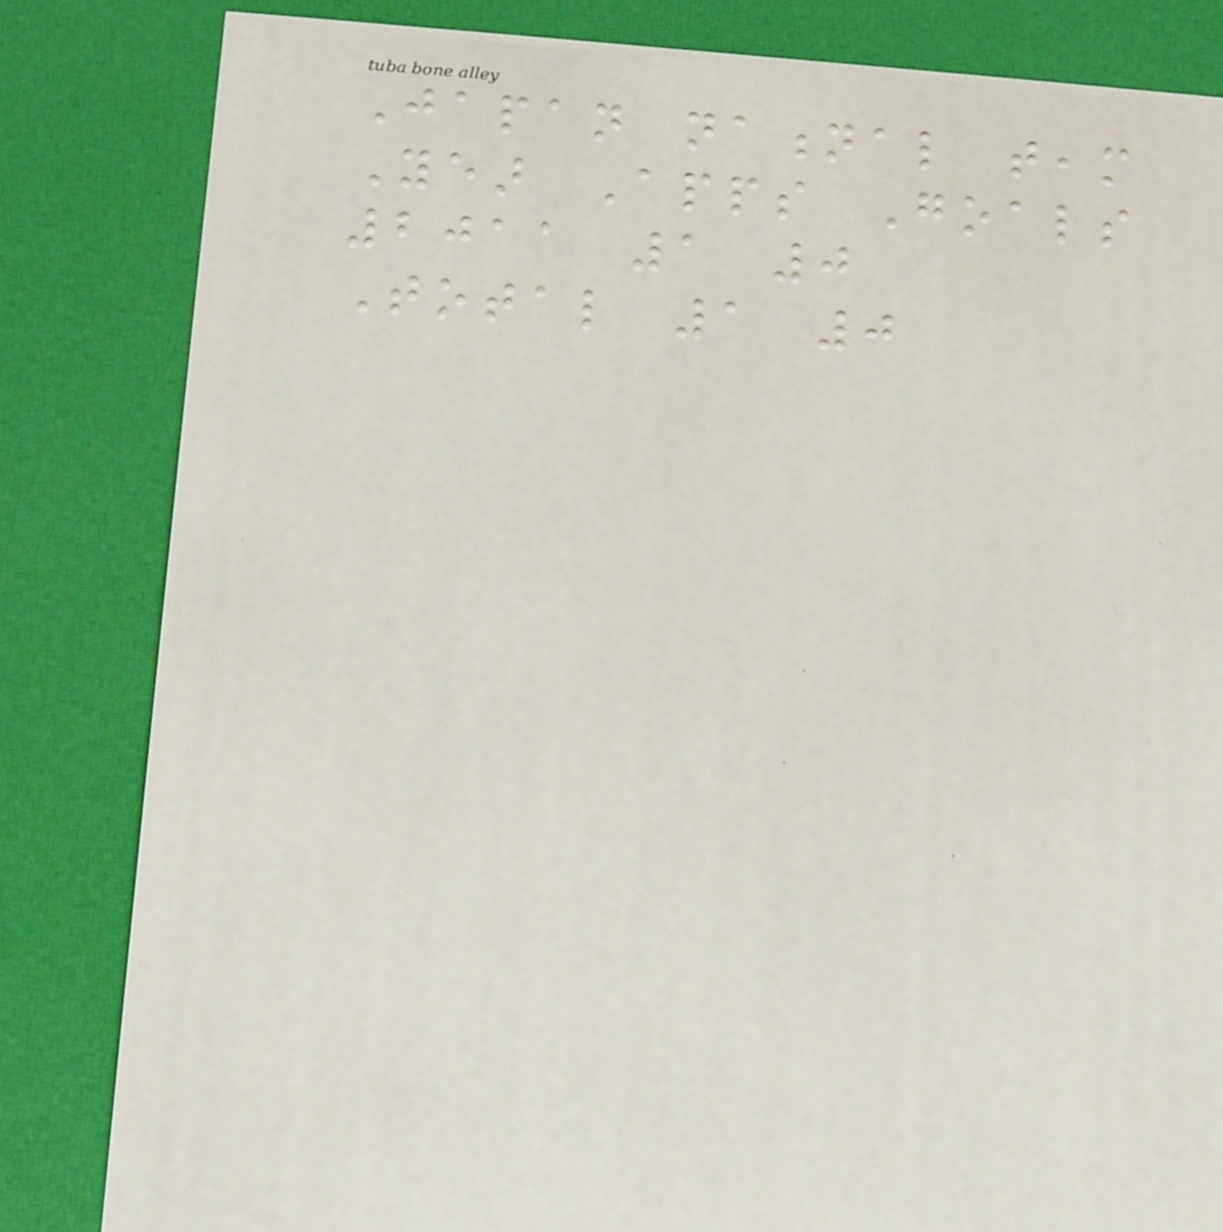Japan national team
Year Apps Goals
2011 1 0
Total 1 0
